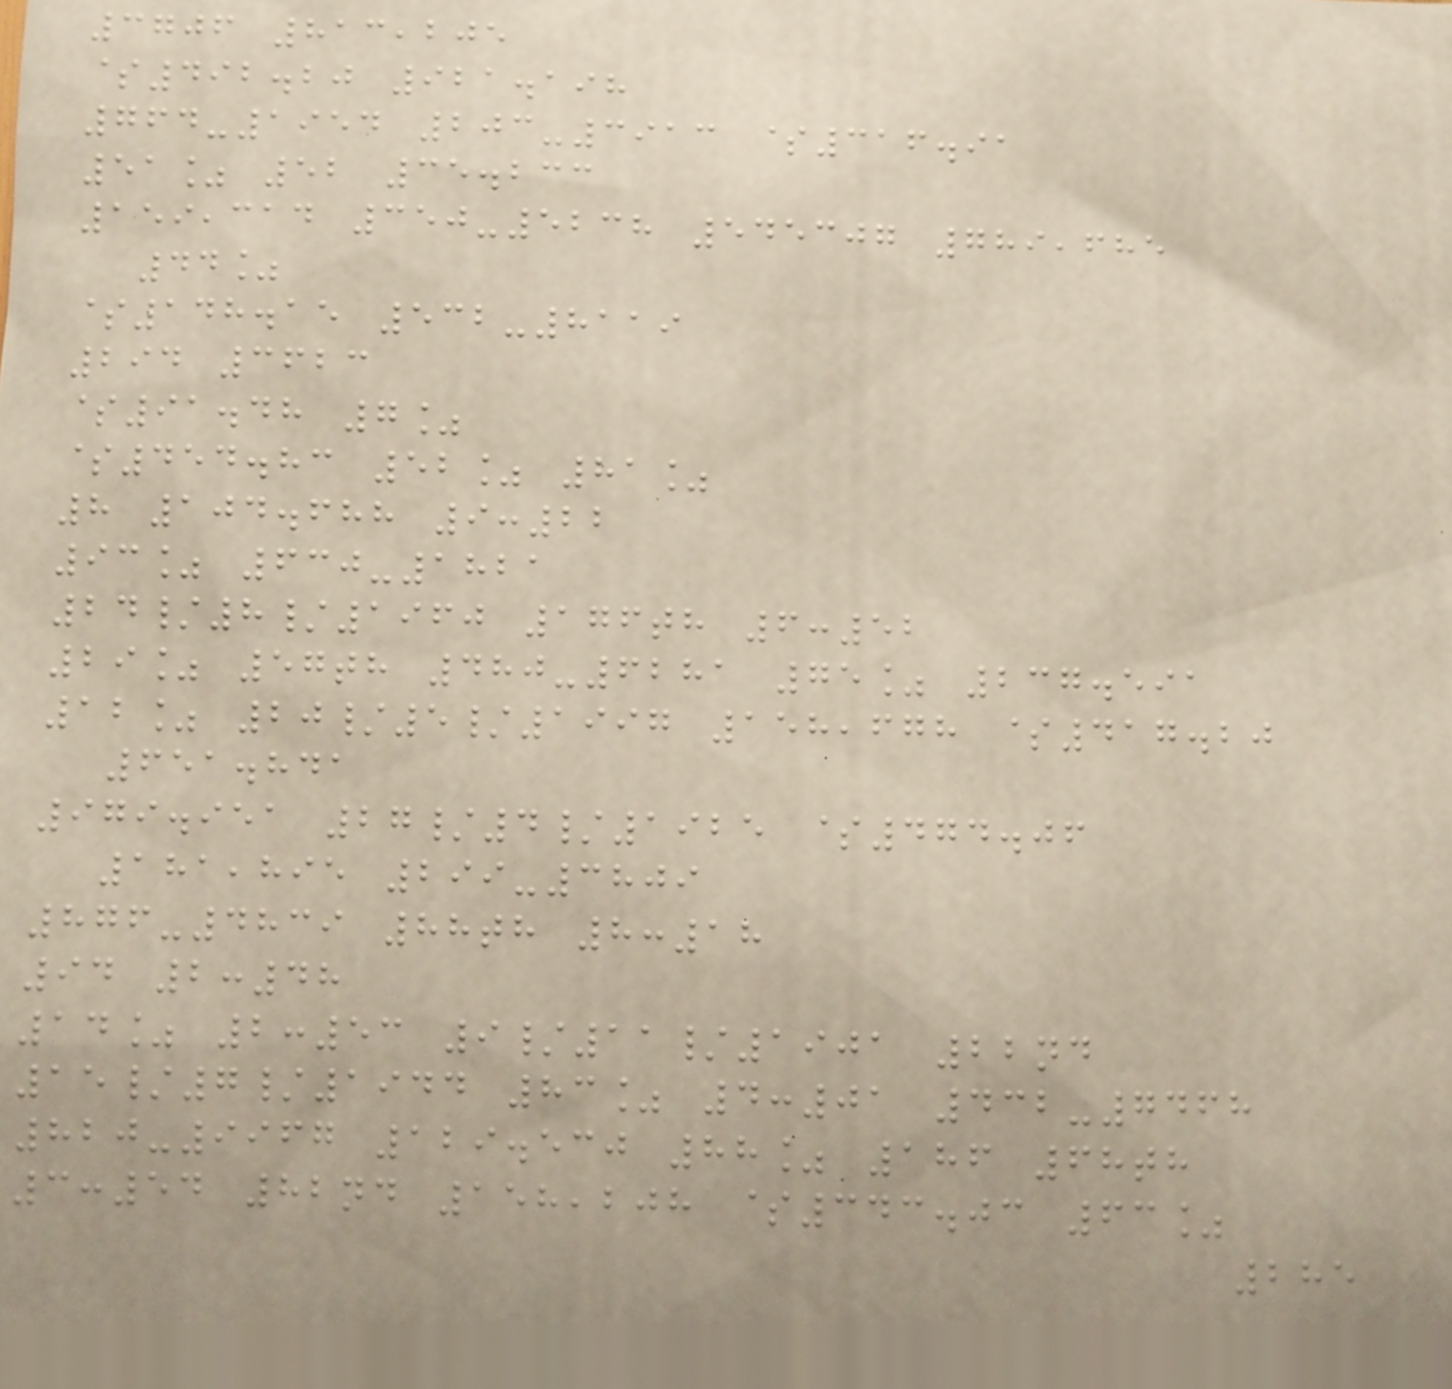3706 813,205
$492.20 921.198
764-1954 203-3913 $316.91
51% 52 35.233
159,314 350-5238 545307 789,685
44%
$148.15 532-8119
294 3623
$91.48 7%
$454.83 52% 81%
8 104.688 9:22
93% 630-1821
24/8/1960 176th 6:52
29% 57th 480-6281 75% 237.591
12% 20/5/1997 158,678 $417.20
651.841
979.951 27/4/1925 $474.06
181,895 299-3809
876-4839 88th 8:18
94 2:48
14% 2:53 9/11/1901 22nd
15/7/1944 83% 4:01 432-7468
820-9967 129.530 88% 186 68th
3:54 82nd 158,208 $343.03 63%
285
